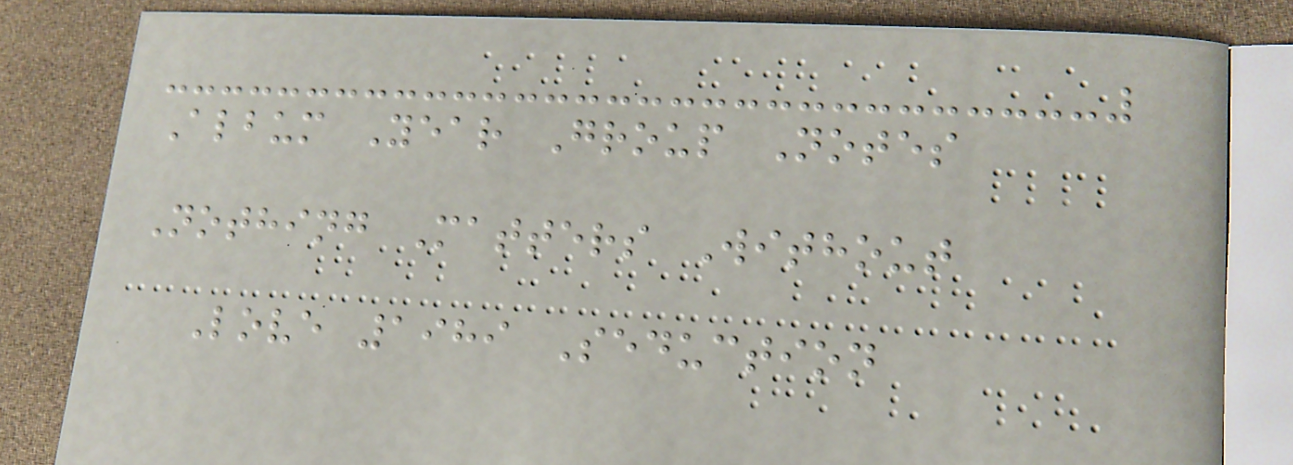Album Year Group Notes
Nothing Matters Without
Love 1989 Seduction
